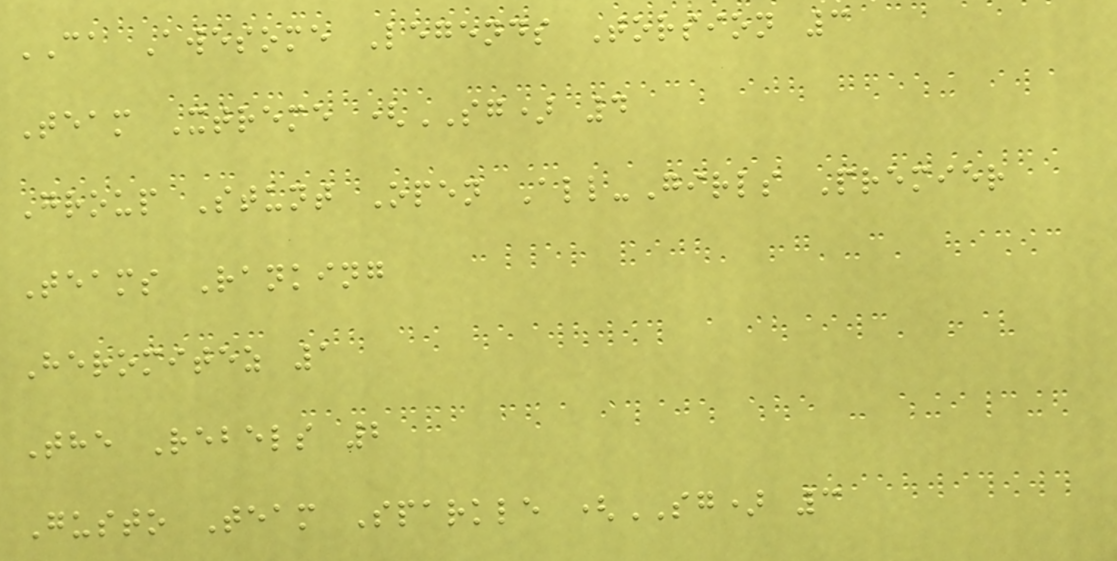CA Awesome Legends Torsion 3
Team Xtreme (SG) 4
Group Stunt Open All-Girls Premier
Teams Ranking
Heromitez 1
The Rebels 2
Gusto Team Sparkle (SG) 3
